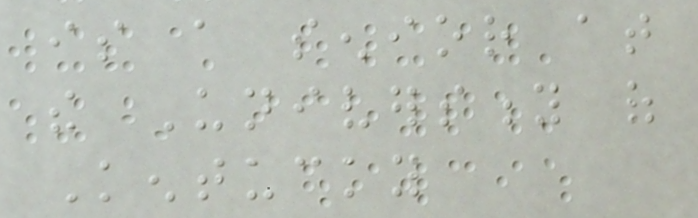is a senior at
the University of
Kentucky
